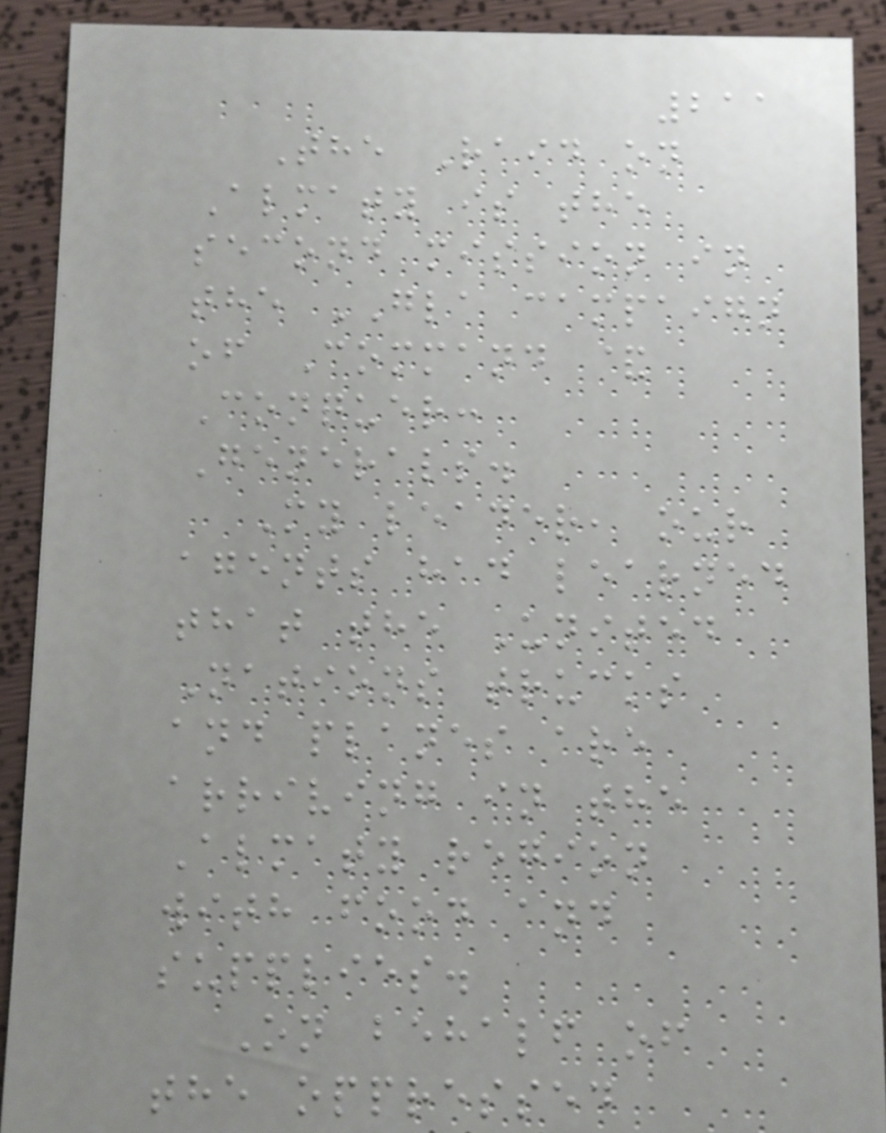211
The Raid on
Almaty is the
second mission in
the GLA campaign
of Command &
Conquer:
Generals.
My leader, our
agents had learned
that the United
Nations trucks
and planes are
arriving in the
Almaty region
with food and
supplies.
On behalf of
the oppressed
